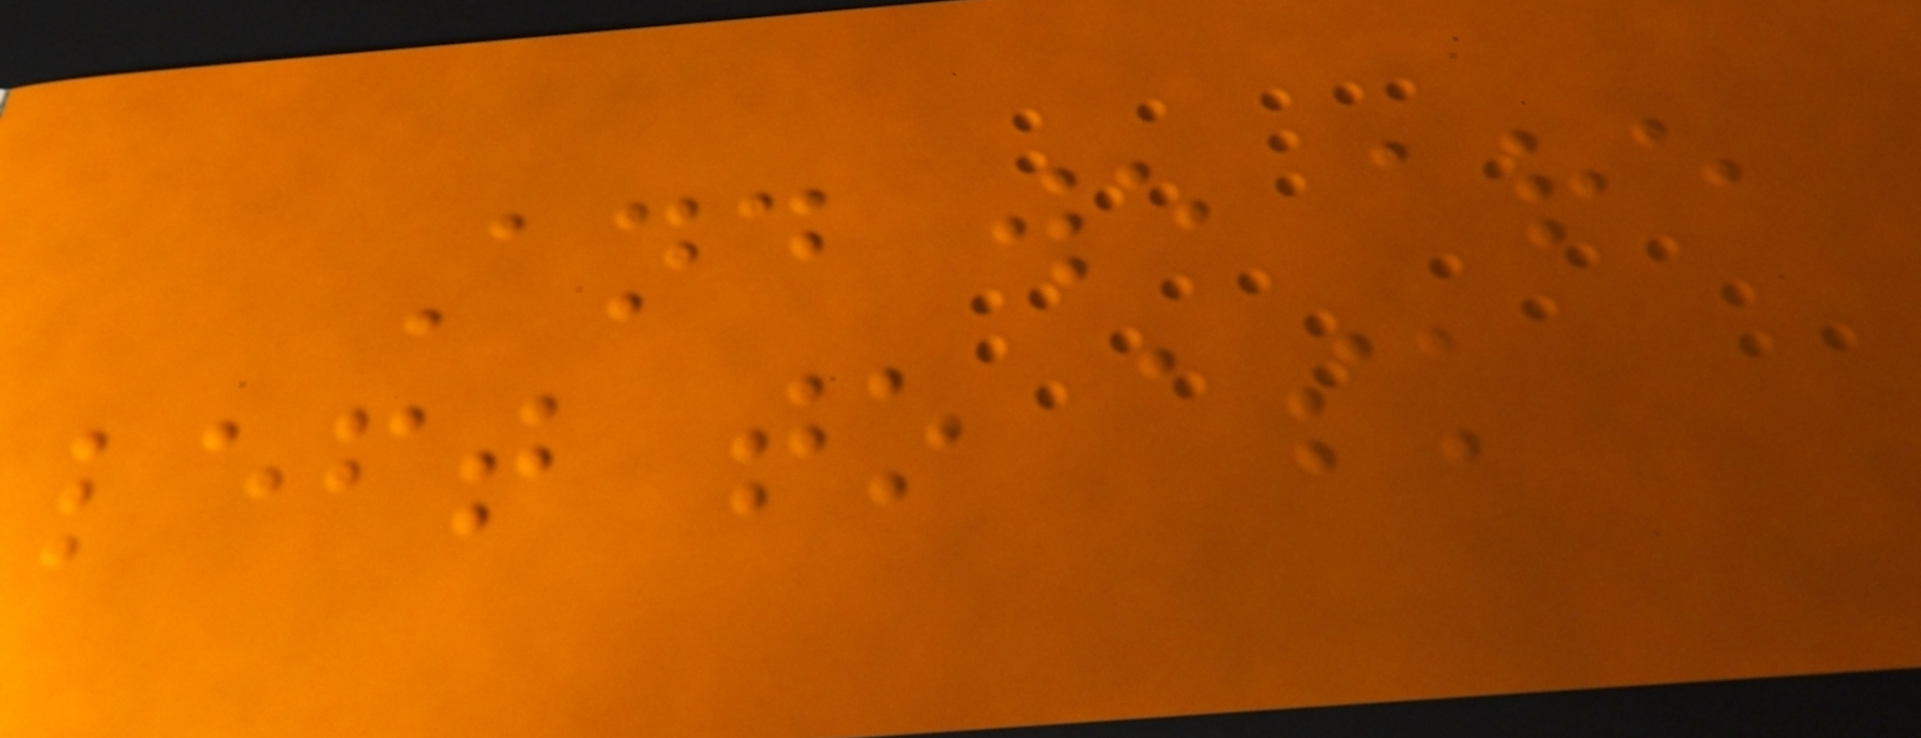And we are
left to ask
